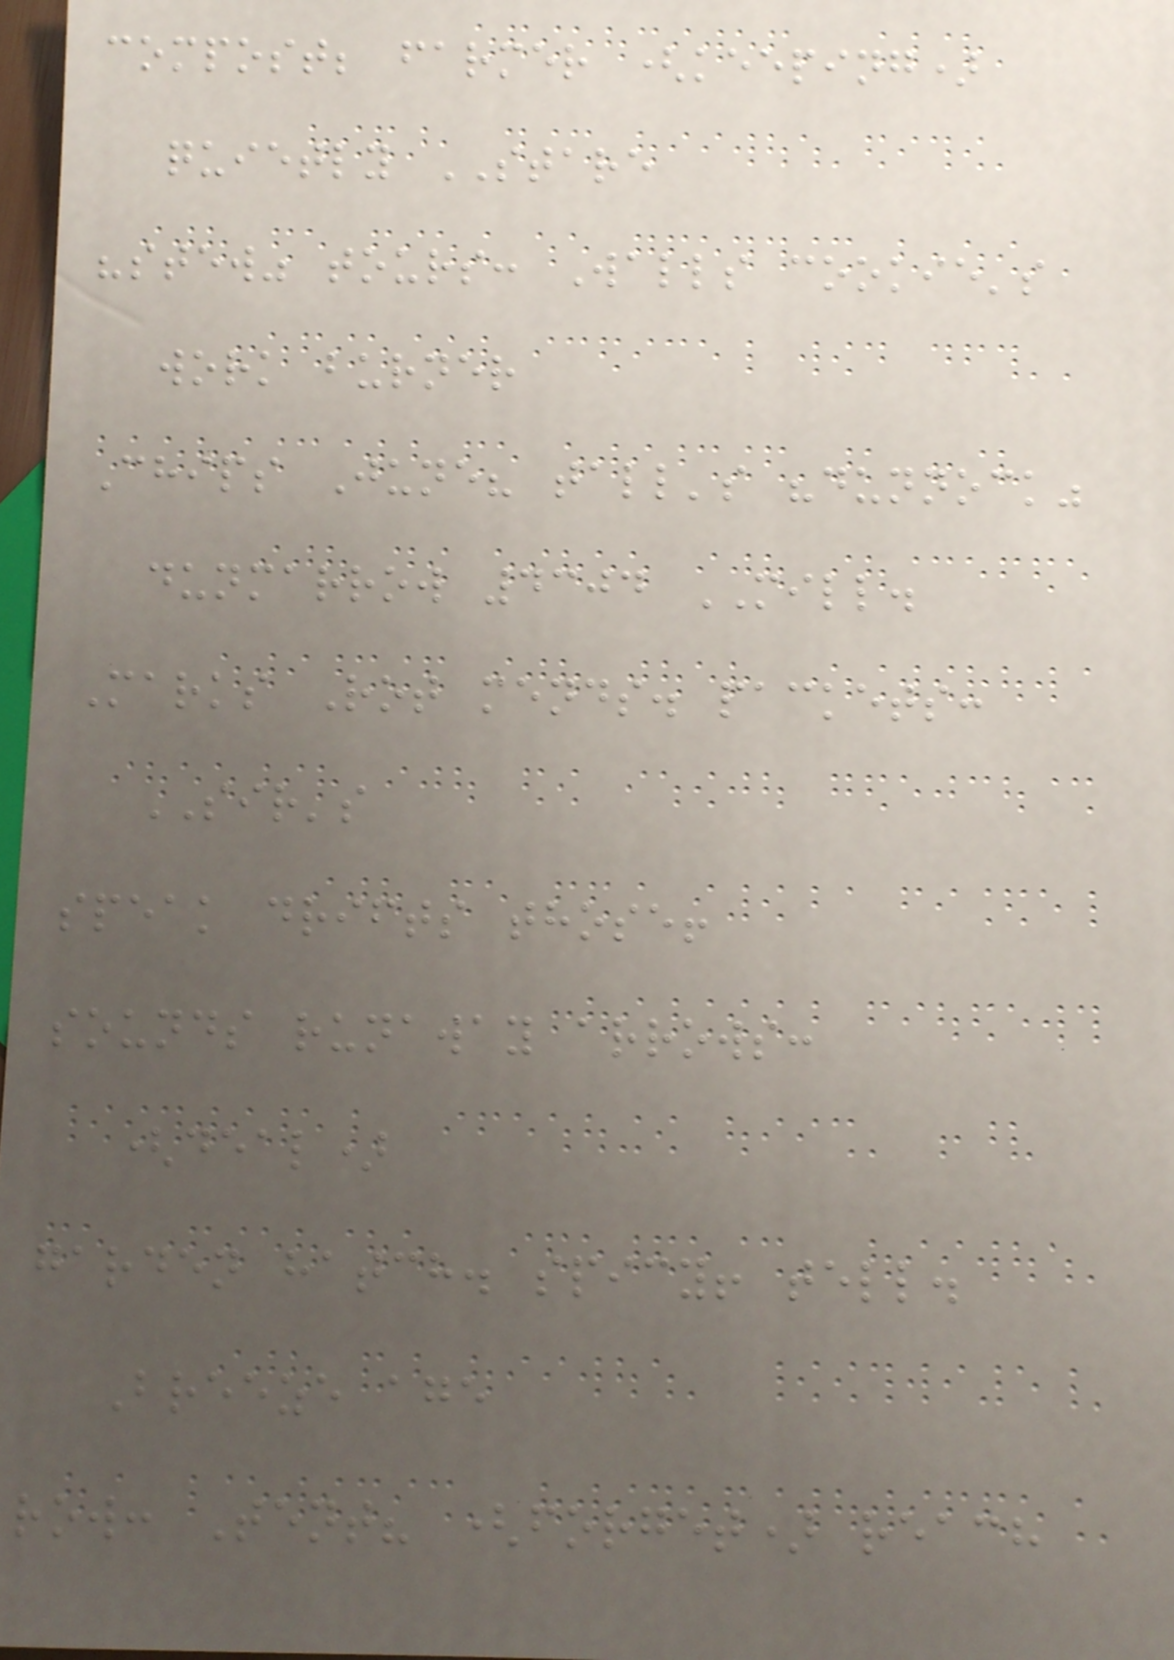compost; farmer (keeping)
quietly STARE
"stew" tours: Walls cookie's
work burner
Chips June? tall's "dunnock"
dunmarrow 4304 MILL.
Marks Rot mends. packets:
SIR's
speak drifts those!
sounds runaway arrows:
(deal)
garden hatch. spicy! tell.
Breeze age
row: Tent? (forget) reach
